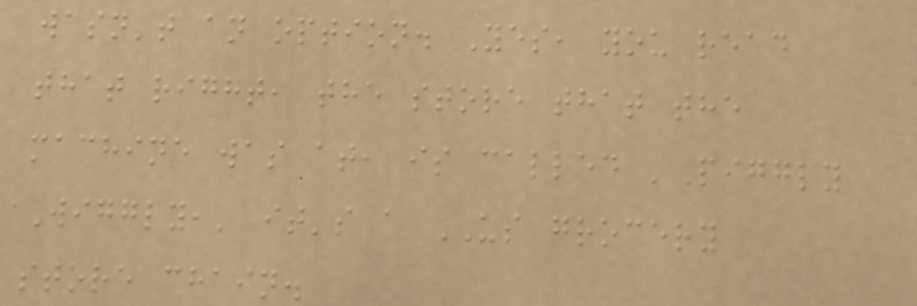wasn't an option. Yes, you read
that right, the store that the
machine was at, is called 'Piggly
Wiggly,' it's a US grocery
store chain.
